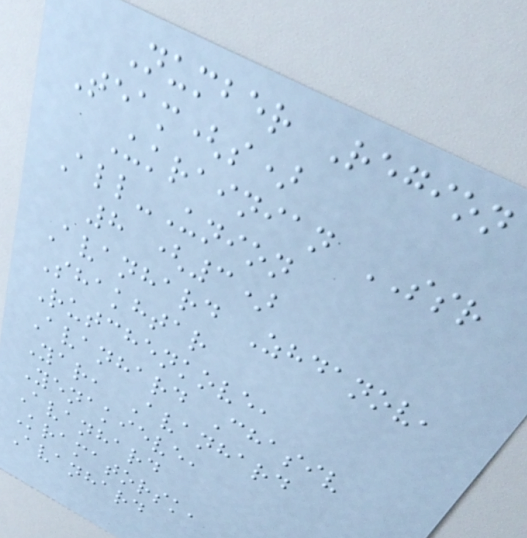Number Region
Team(s)
Ukrainian SSR
All-Union
8 (3)
Avanhard Zhdanov,
Shakhtar
Rutchenkove,
Avanhard Chasiv
Yar, Avanhard
Yenakieve,
Avanhard
Kramatorsk,
Avanhard
